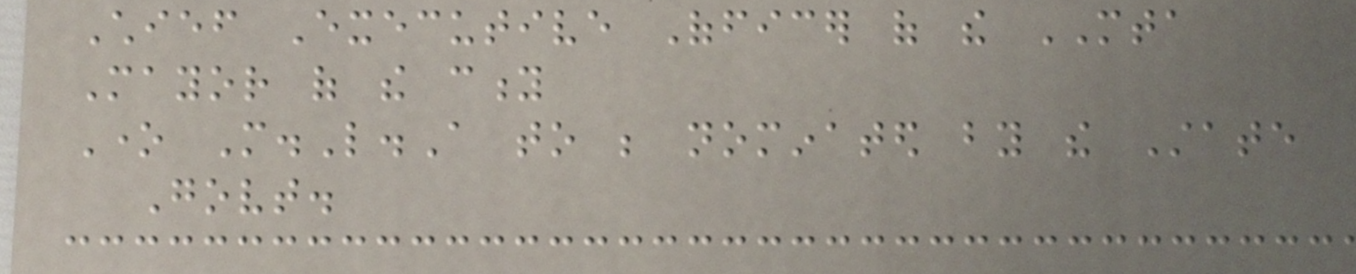Chief Executive Officer of the MTA
Mayor of the city
One M.L.A to be nominated by the State
Govt.
